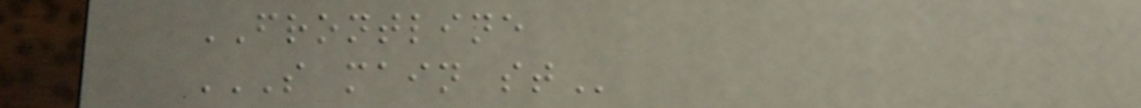FRONTLINE
S MAIN ST
